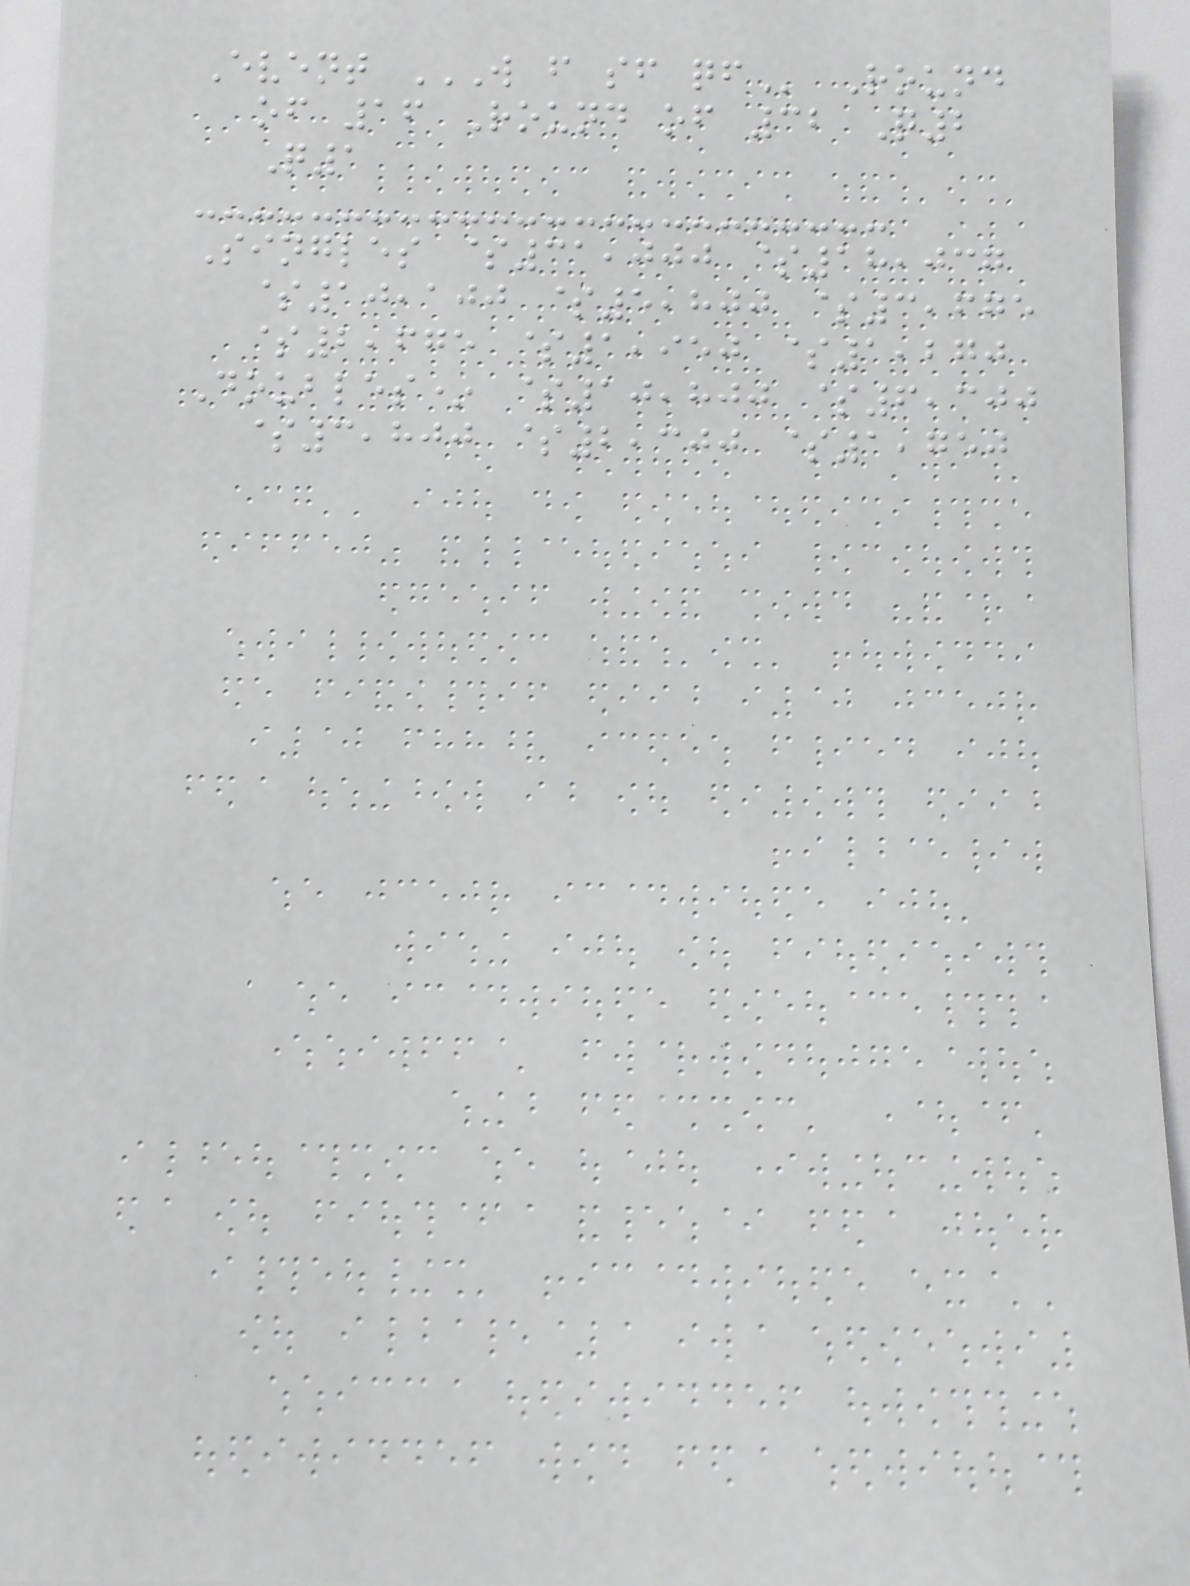Event W F SF QF Round
of 16 Round of 32 Q2
Q1
Singles $31,000 $18,037
$10,100 $5,800 $3,675
$2,675 $1,950 $1,270
Doubles* $10,800 $6,300
$3,800 $2,300 $1,750
